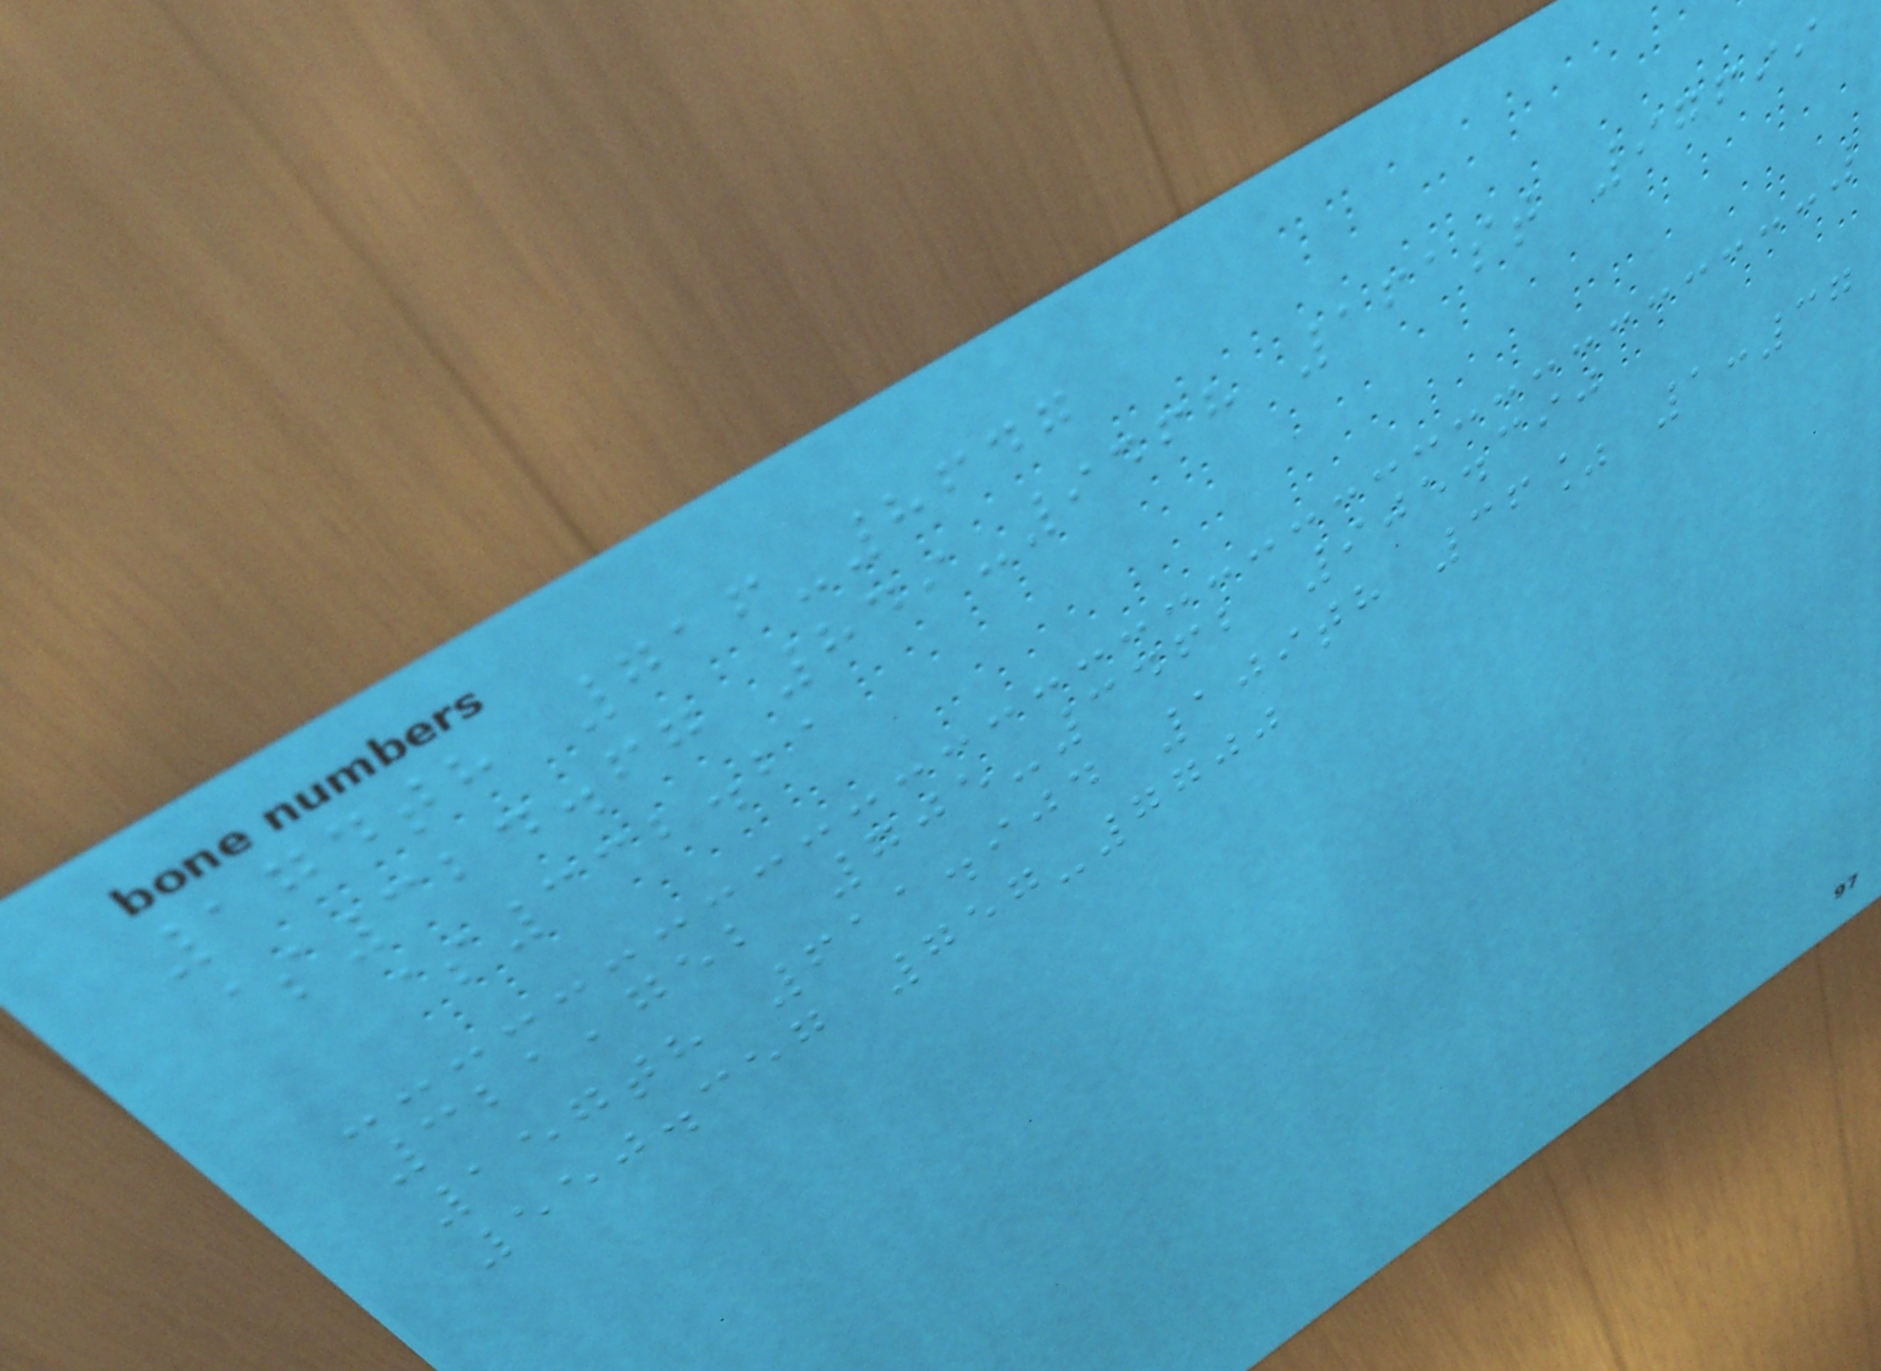174th 716-8647
$324.67 849-9468 161st 97699
$332.21
321,752 705-3462 905.390
157th 611.904 109th 36% 1:37
550.357 757-7700
